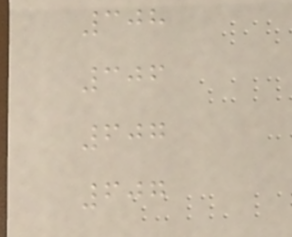308
306
607
607
